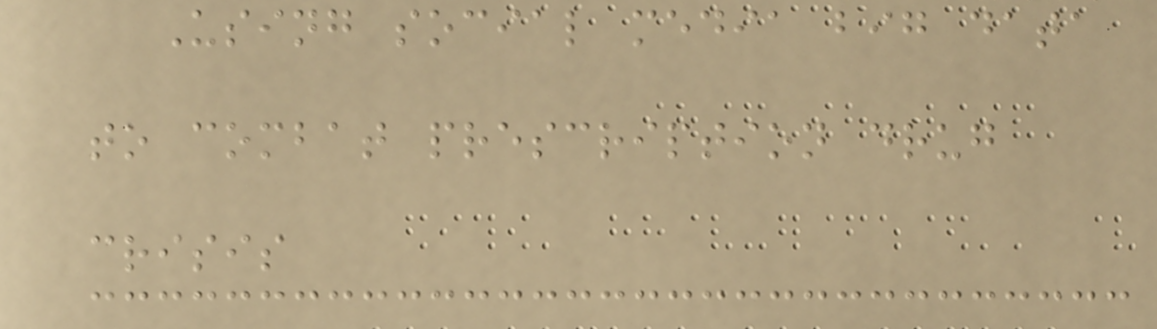Using social media big data
to combat prescription drug
crisis
